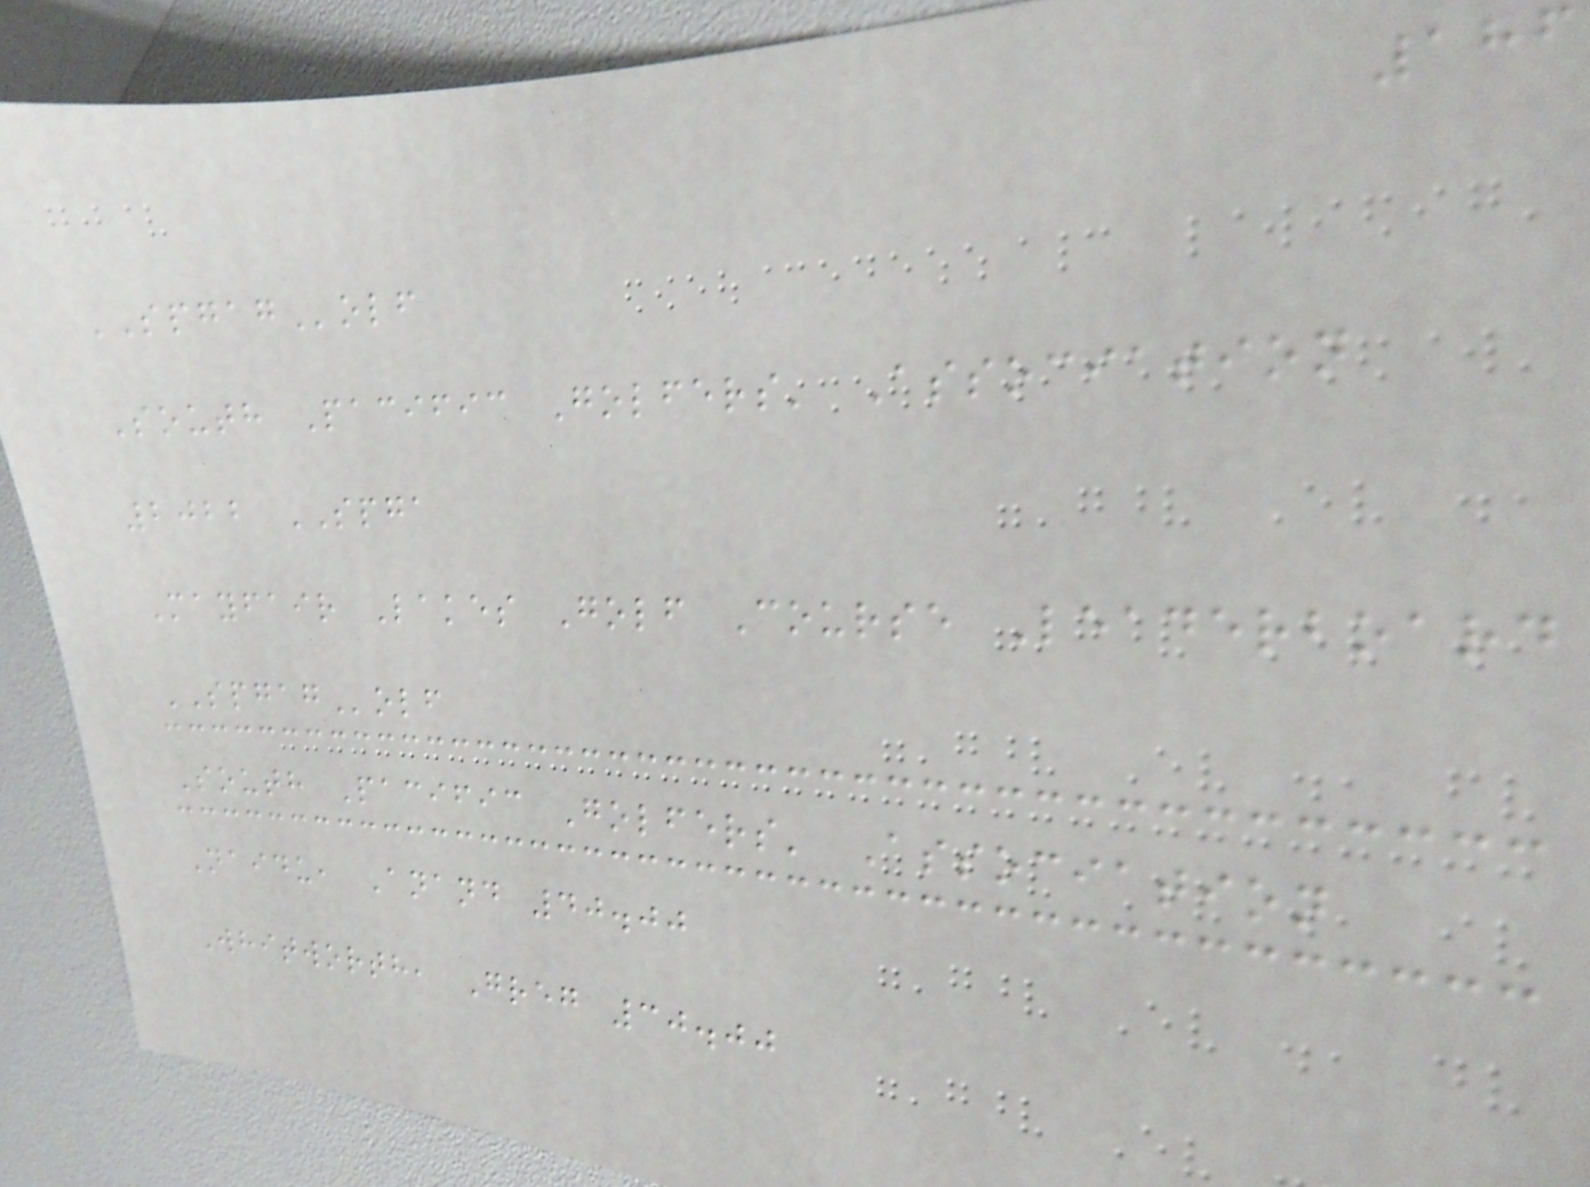186
SPGAGolf
South Pacific Golfers' Association
2022 SPGA
Mayfair Lakes Golf Course Leaderboard
SPGAGolf
South Pacific Golfers' Association
Naidu, Anand 40.00
Whitworth, Greg 30.00
